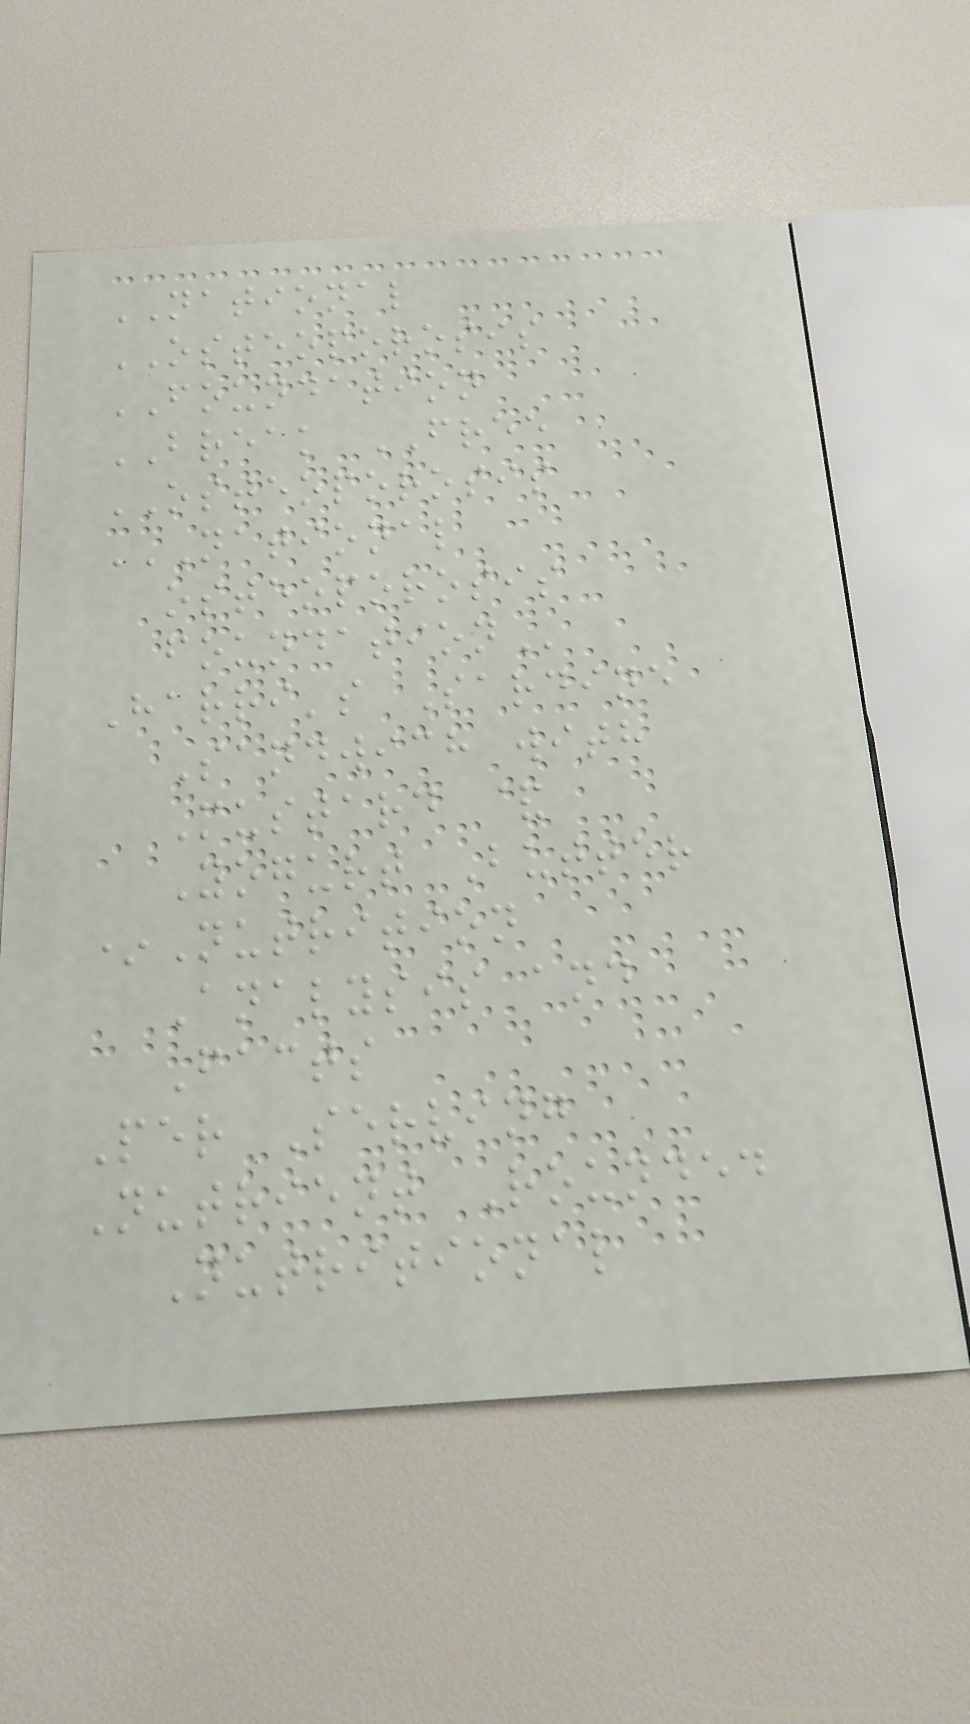NATIONAL
OSTEOPOROSIS
FOUNDATION
BREAK FREE
OSTEOPOROSIS
NATIONAL
OSTEOPOROSIS
FOUNDATION
Harri's Sardine
Sandwich with
Mustard &
Yogurt Butter
*Nutrition
Analysis and
Facts
Per Serving
Nutrient Rounded
Nutritional
